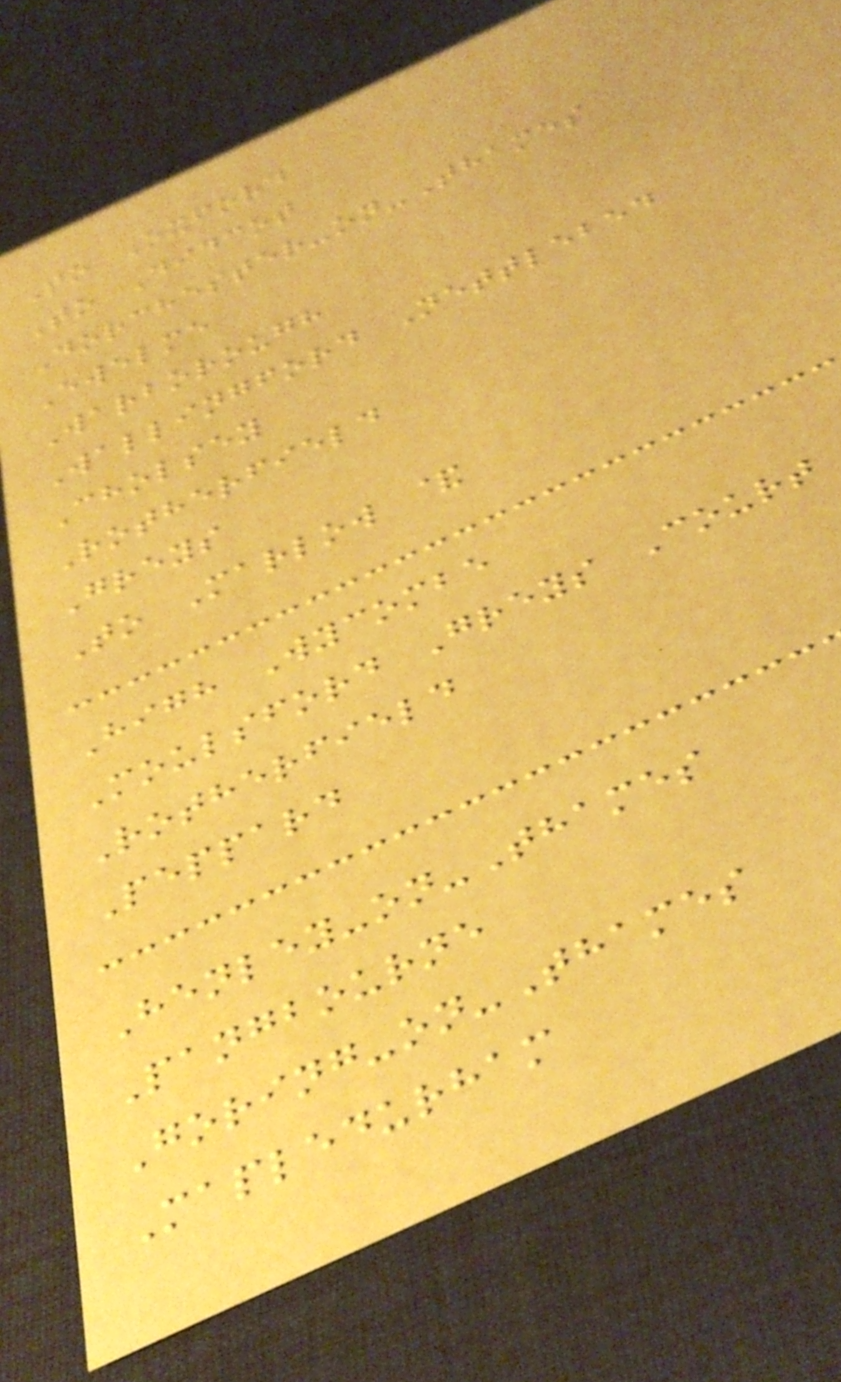To Oxford
To Didcot
Dorchester-on-Thames
Ewelme
Warborough
Wallingford Nettlebed
Cholsey
Rotherfield
Greys
To Marlow &
High Wycombe
Moulsford Greys Court
Rotherfield
Peppard
Henley-on-Thames
Pangbourne
Goring-on-Thames
Mapledurham
